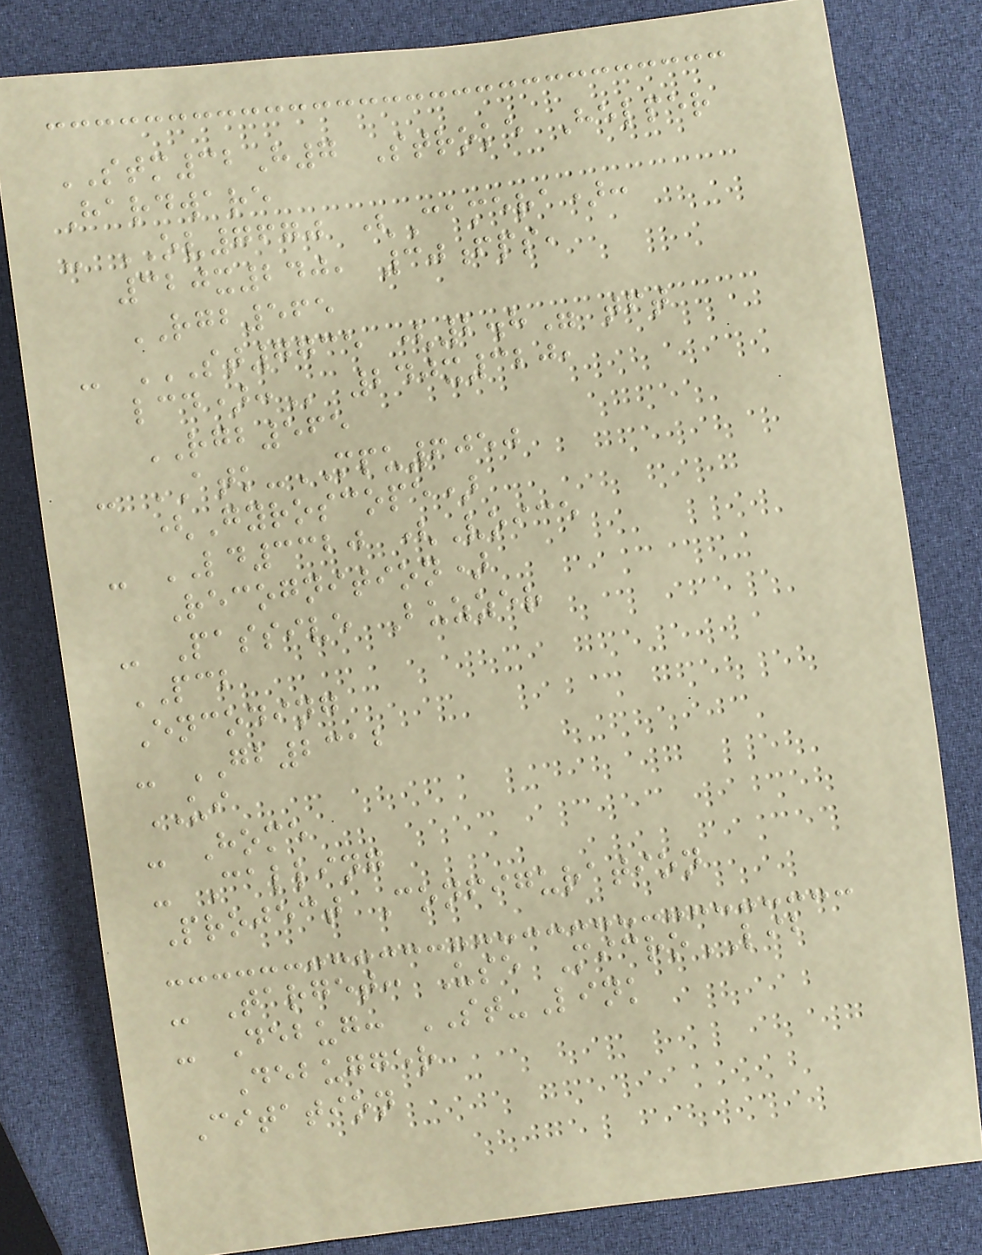STM32H7 Stroke Helper
Hardware
- OV7670 (Camera):
320x240, 30fps,
RGB565
- ST7735 (2.8" TFT
LCD): 240x320,
RGB565
- ATK-MPU6050
(Gyroscope)
- LD3320 (Voice
Recognition)
- Passive Buzzer
PCB
Encoding
- GB2312
UI
- Home
- Calling
Project Configuration
- Target: Use MicroLIB
- Debug: ST-Link
Debugger
Citation
